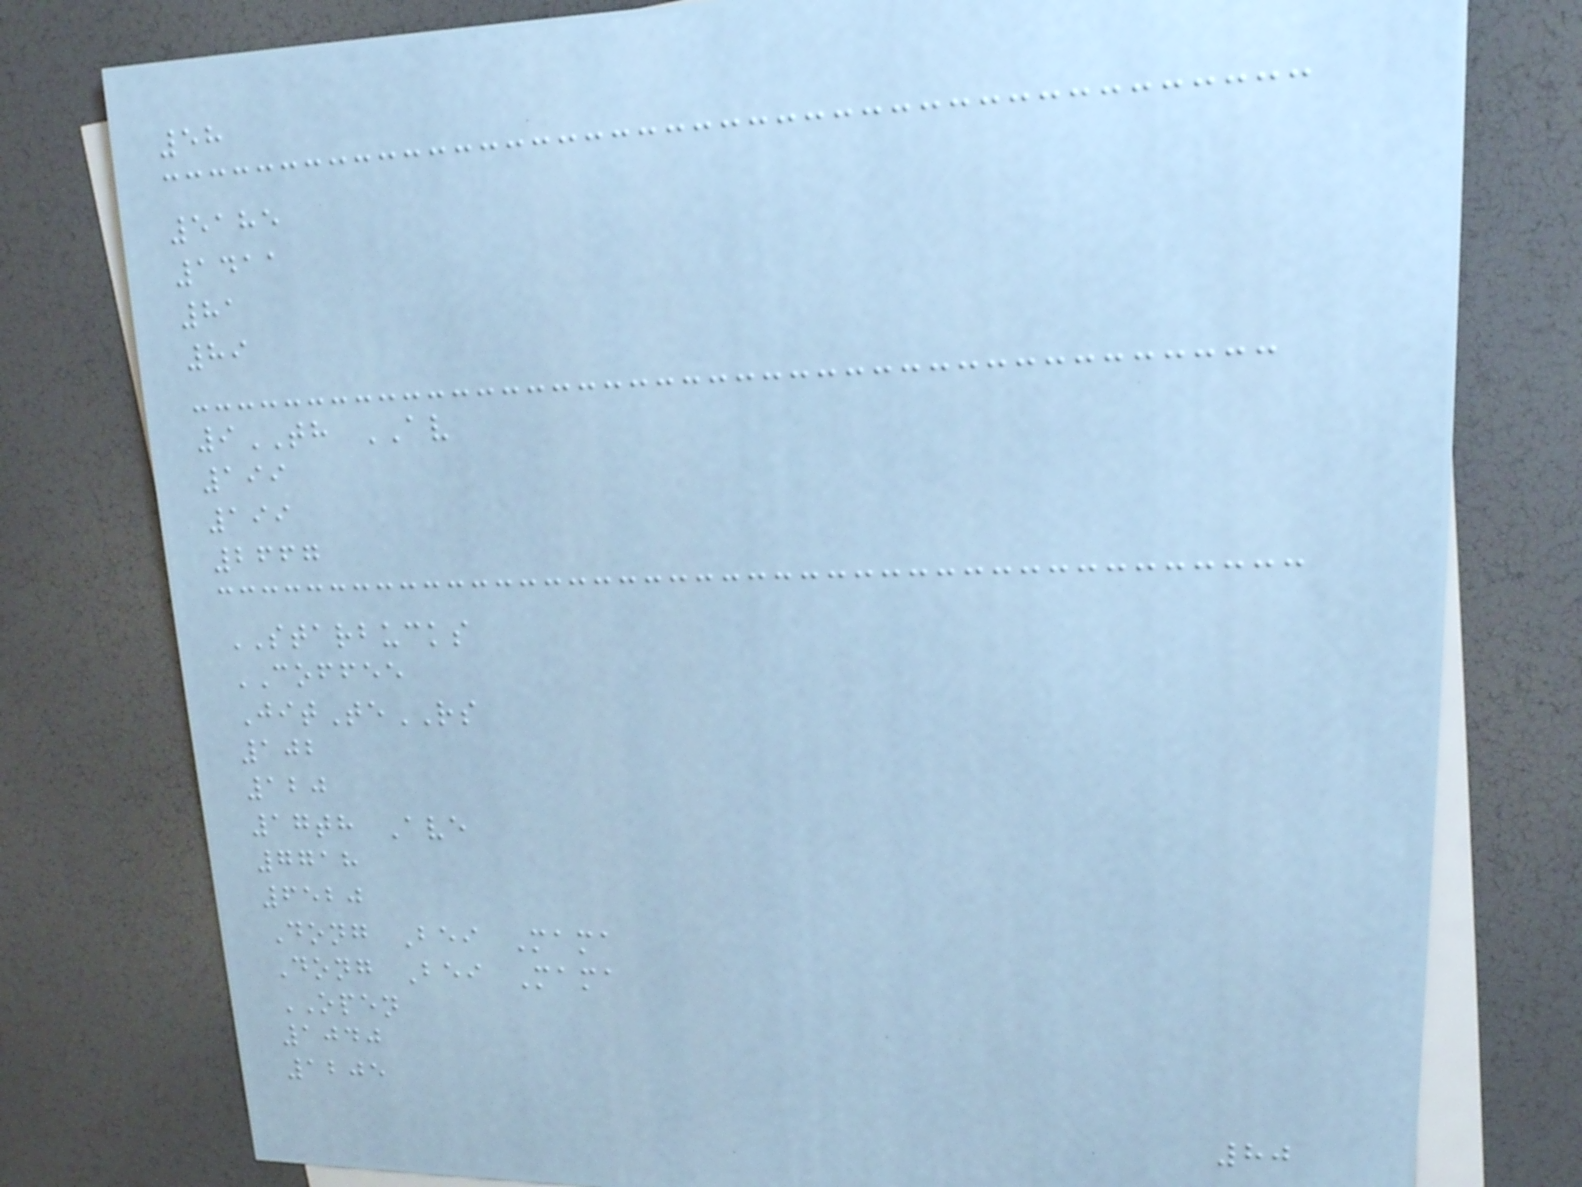58
5185
1411
81
89
9TH AV
199
199
2667
STARBUCKS
COFFEE
JitTeRS
102
120
17th Ave
7718
6520
Dong Bei Mama
Dong Bei Mama
OPEN
1040
1205
80
